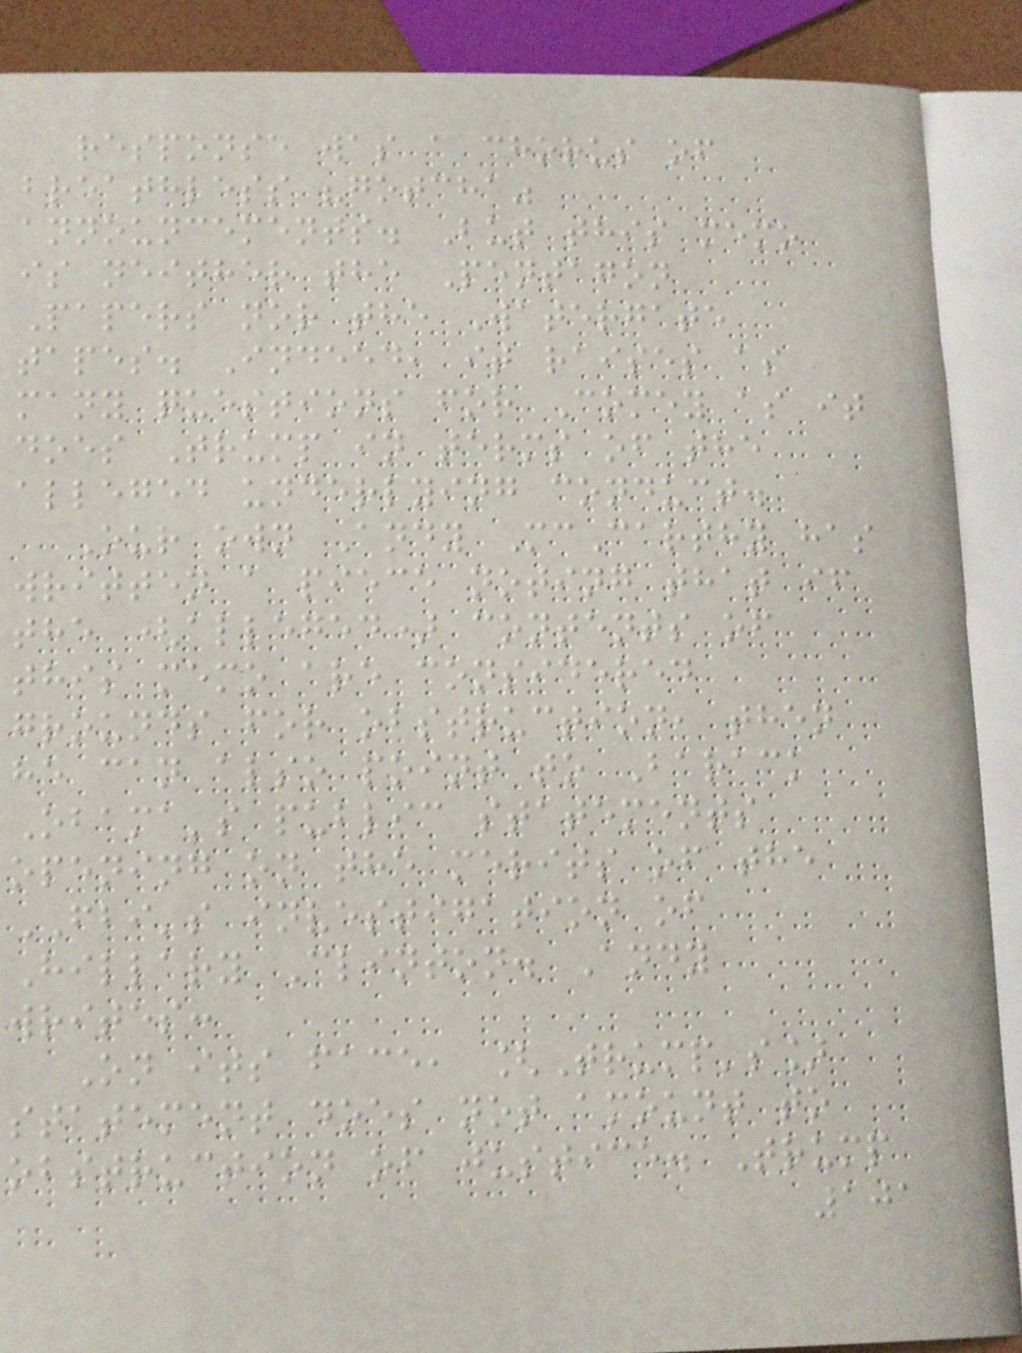response was a chorus of
breathless "gotcha"
announcements. But this memo
is neither the Pentagon
Papers nor the Watergate
tapes. Indeed, it raises as
many questions for Comey as it
does Trump in terms of the
alleged underlying conduct.
Our own Andy McCarthy has
written a piece noting that if
the (alleged) contents of
this memo are considered
grounds for obstruction, then
he can also point to Barack
Obama's public statements
opening on the merits of the
FBI's investigation of
Hillary Clinton. Andy
writes:
On its face, [Trump's]
statement does not amount to
obstruction of justice. Trump
101
